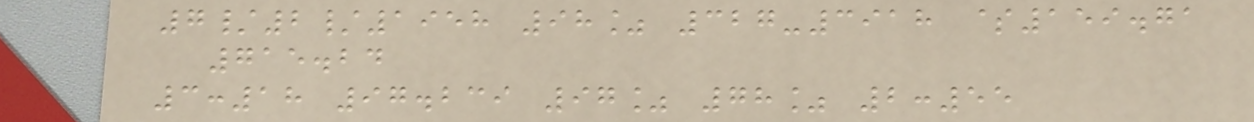7/2/1958 98% 327-3918 $159.71
715.24
3:18 97.239 97% 78% 2:55
